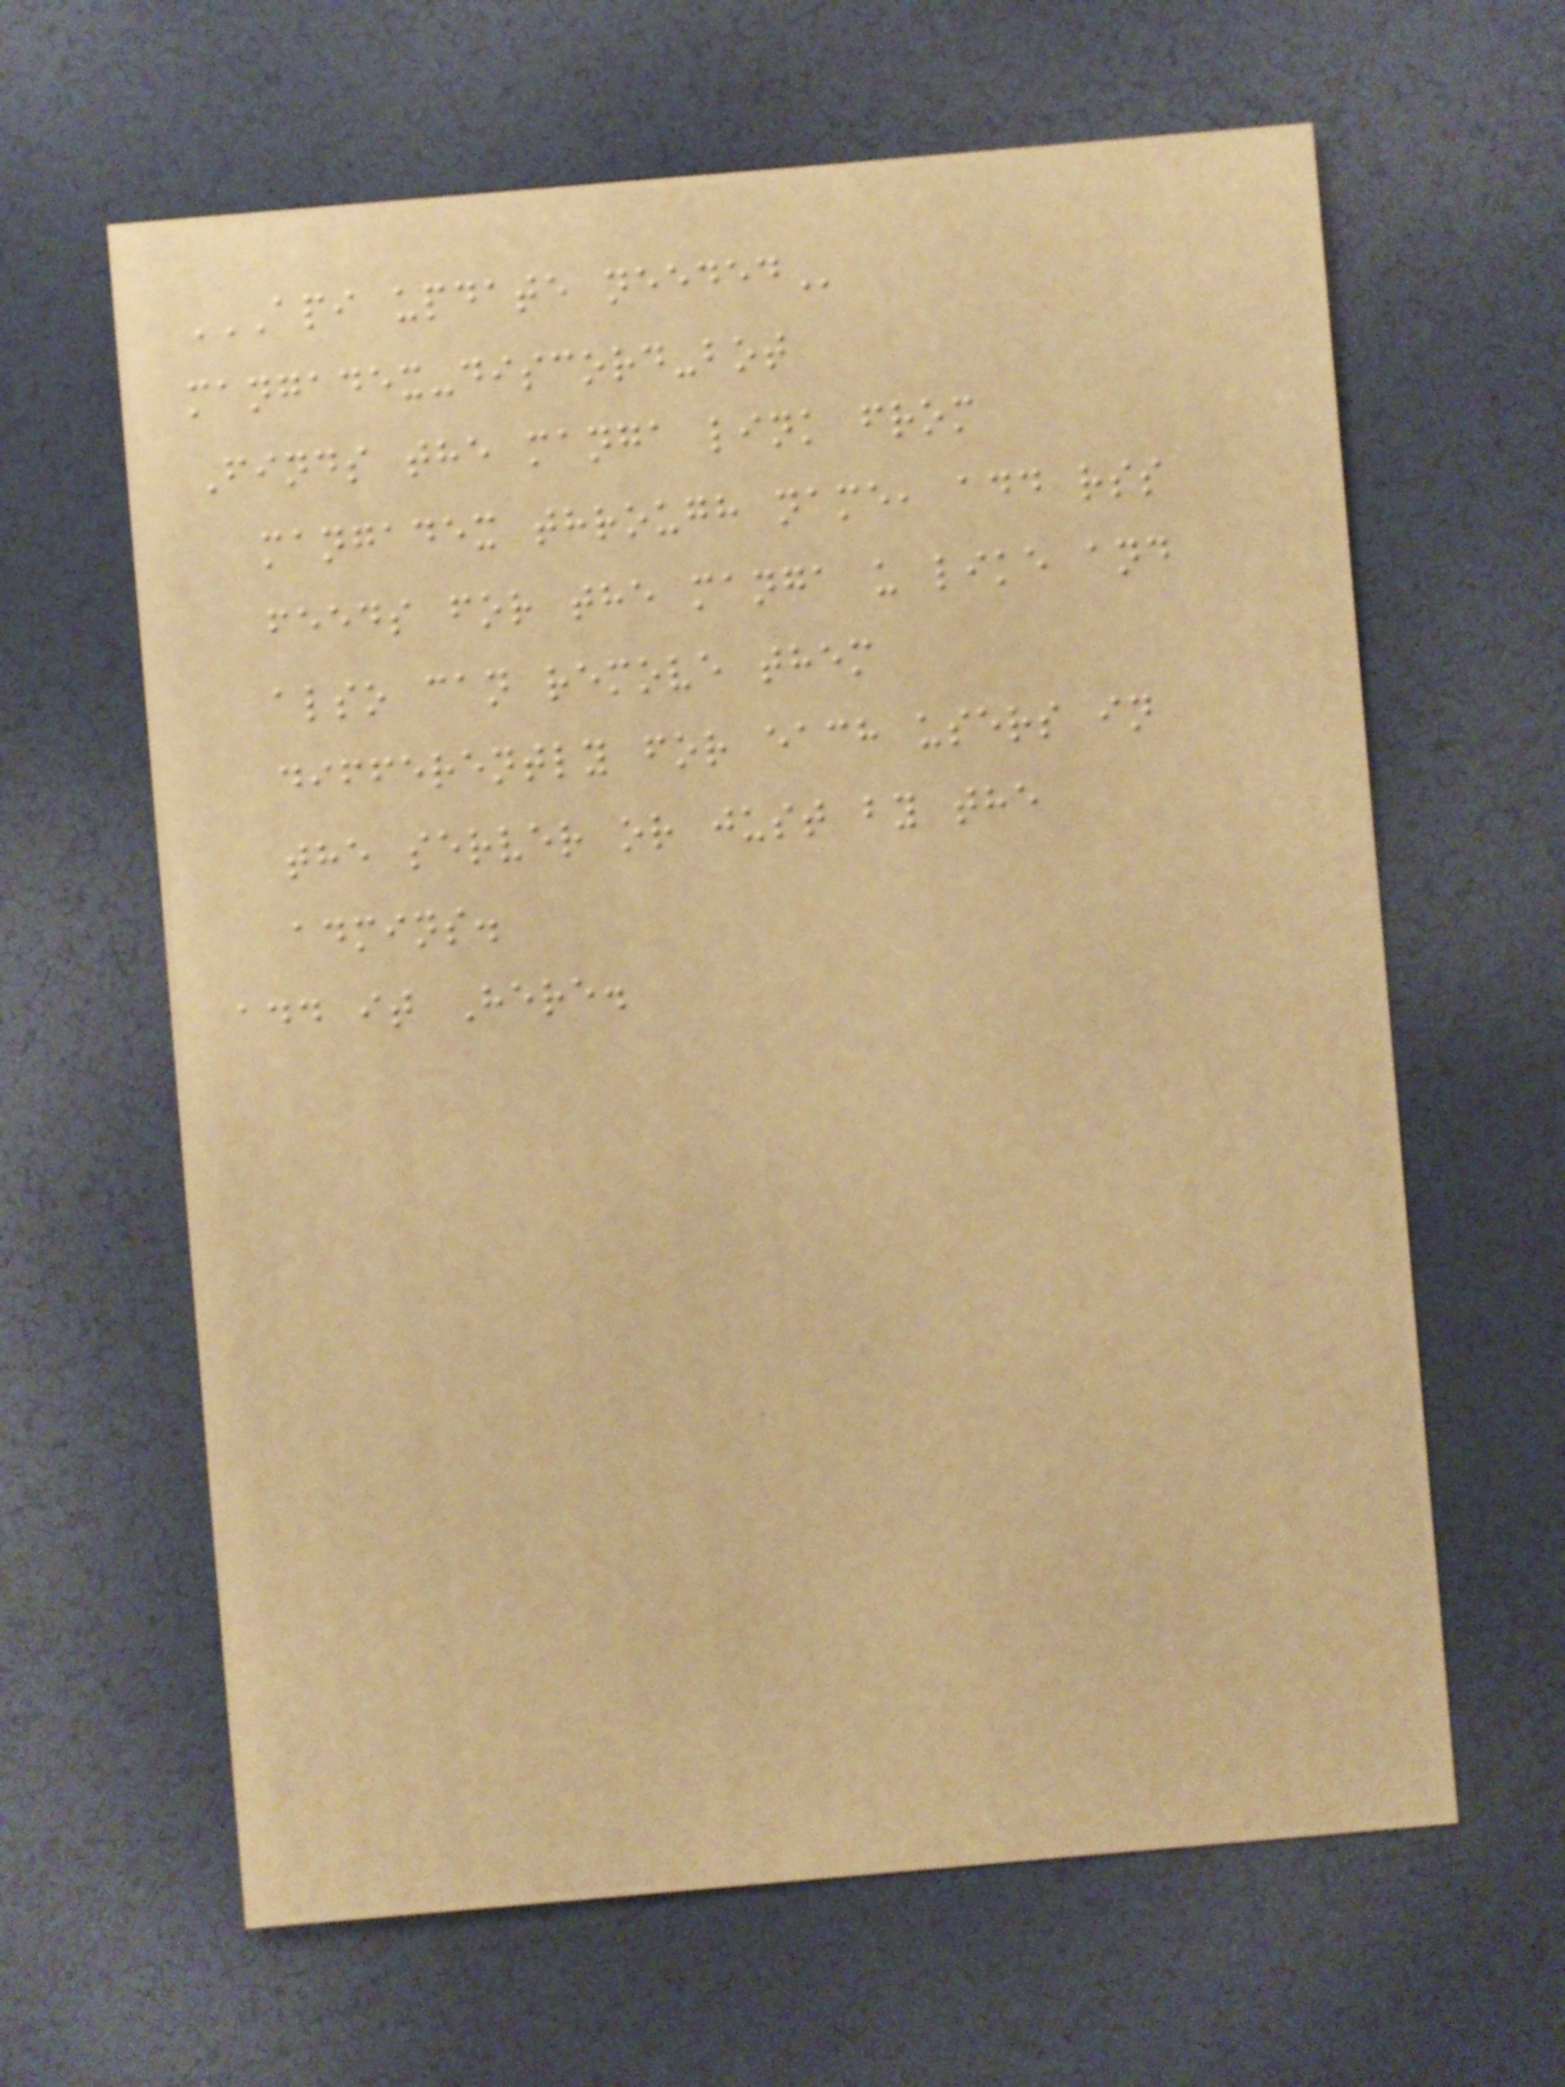API UPDATE NEEDED
mangadex-discord-bot
Finds the manga link from
mangadex through name, add rss
feeds for the manga u like and
also can remove them
differently for each users in
the server or just by the
admins.
add it Here.
